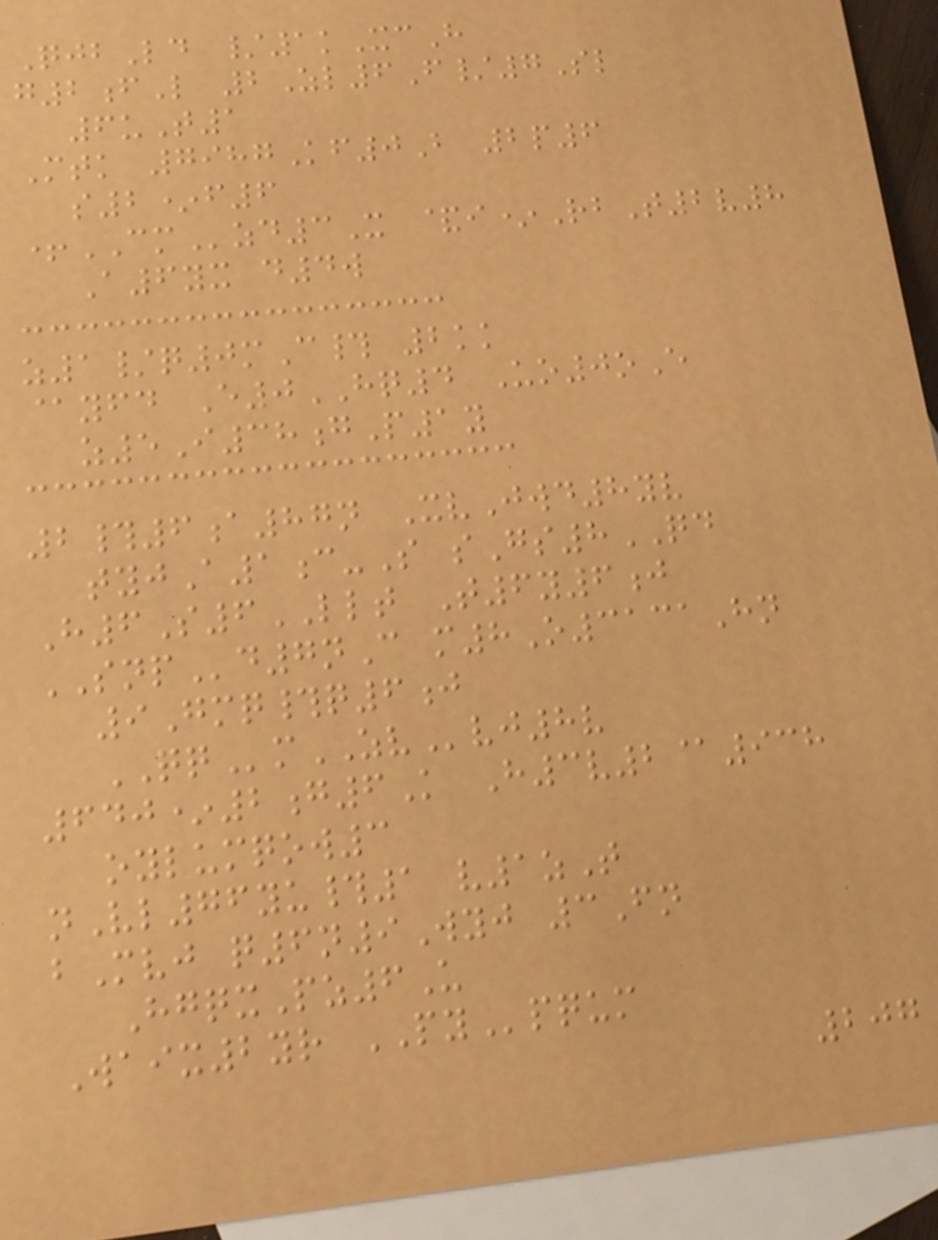QjbLd /1kXcH
g2fL 2Zl6F/7Sl
6uT1
Mtk 7987Kf0B 2p6
s2*f6
+CMzd3X &i*RbT2v8
A6yx d4w
z1/q0mC# 2kk
@yfd E0HQ4 Uo0oE
z5I38gP1y
2#6a87n XvJwd8yv
tyjA1c-S sGs8QD
H6S6LLT T6y6j
SNPd7nC m8O3131Hn
9Gmq#q6j
QQmZVvj8v
640*2g6K H3v2@938
oylumqow3
nVl76yu#1 v1zT
bMvj q6n9Wyj 3Fn
HgqxPz6U
Waix2yr PYpqum
207
